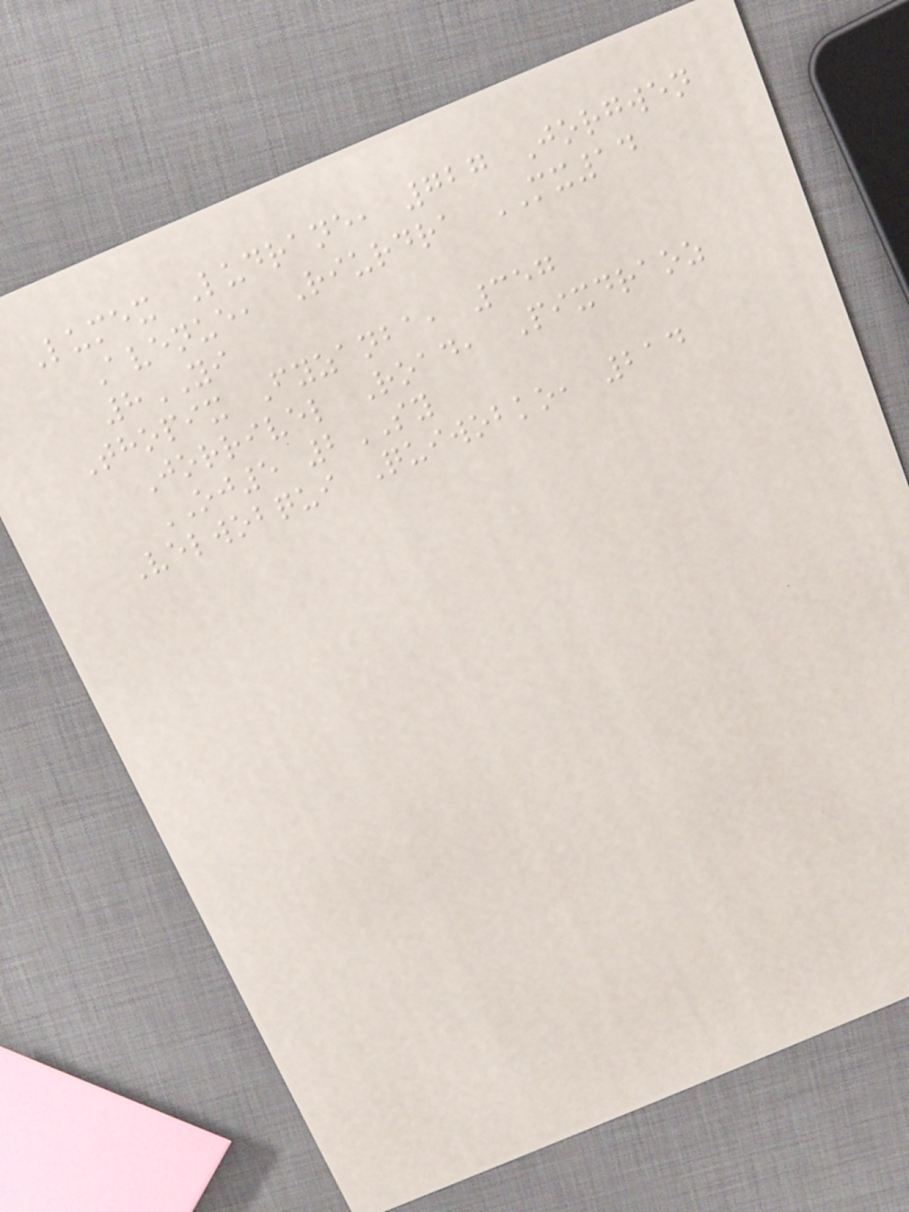Lumex Ludrane, 727 Jorgwen
Avenue, Riurdra MX14
8YI
Thopix Fyzanba, 357
Jorrivel Road, Pixdraoz
OJ5 2SY
Velwobqui Quiwobko, 214
